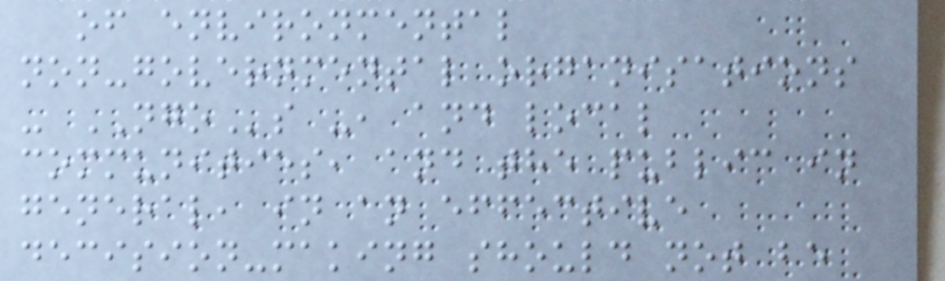of environmental
non-governmental organisations
- NGOs -, and local
communities, and the public in
general, in an effective
decision-making should not be
